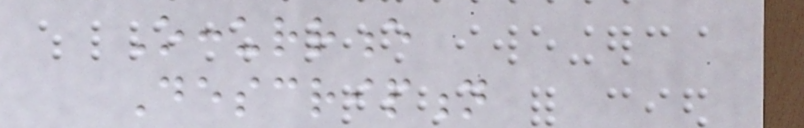Occurrence
Description
